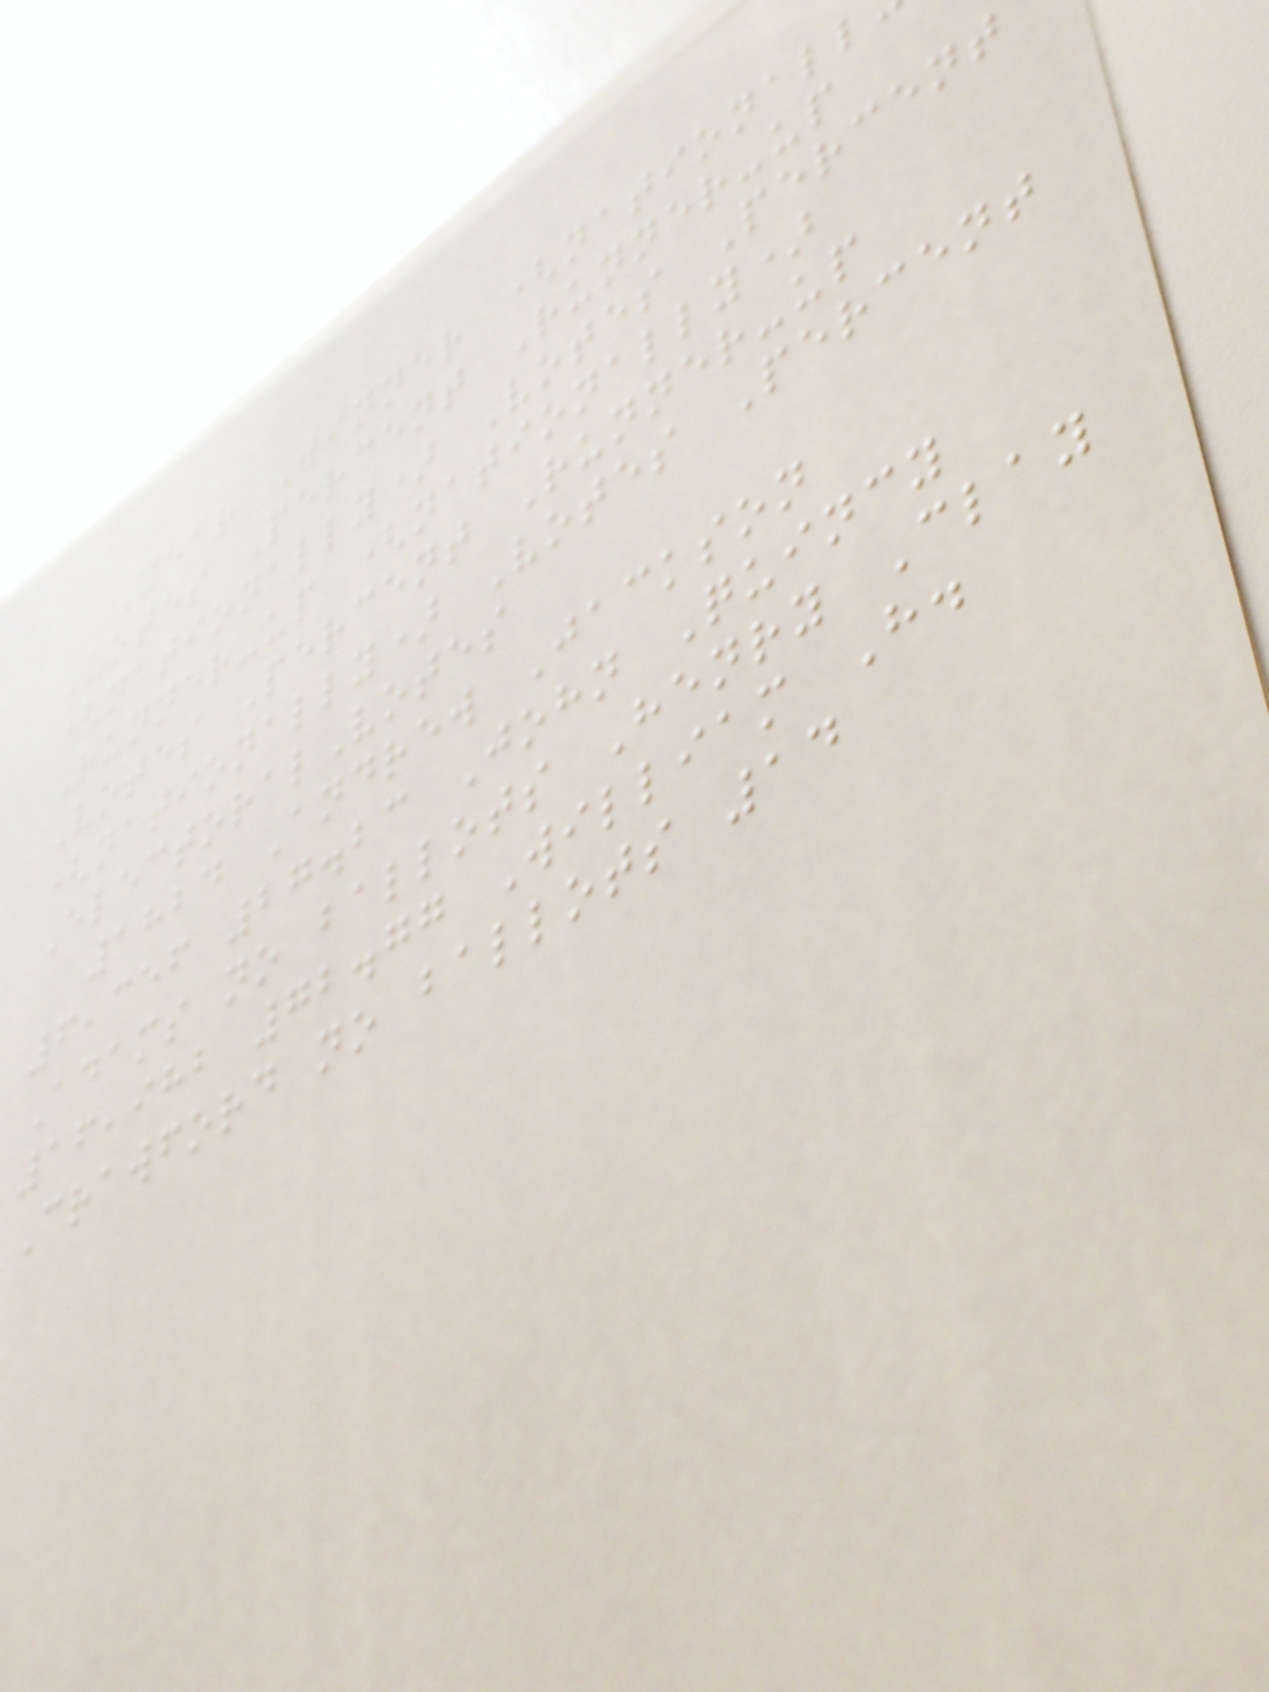Year Winner (nationall
Votes Percent Runner-up
(nationally) Votes Percent
Runner-up (nationally)
Votes Percent Runner-up
(nationally) Votes Percent
ElectoralVotes
1824 Andrew Jackson
6,356 27.23 John Quincy
Adams no ballots Henry Clay
16,982 72.77 William H.
Crawford no ballots 14
